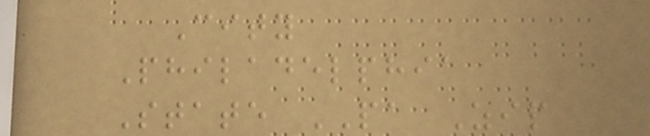City
Philadelphia
State PA Zip
